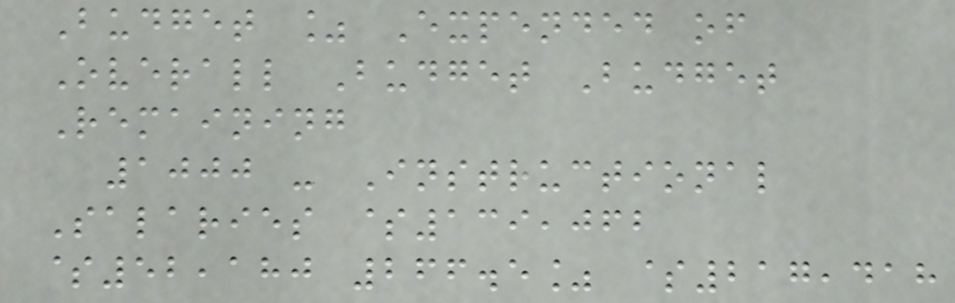Budget % Expended of
Overall Budget Budget
Remaining
1000 - Instructional
Salaries $139,062
$52,180 266.5% $217,418
